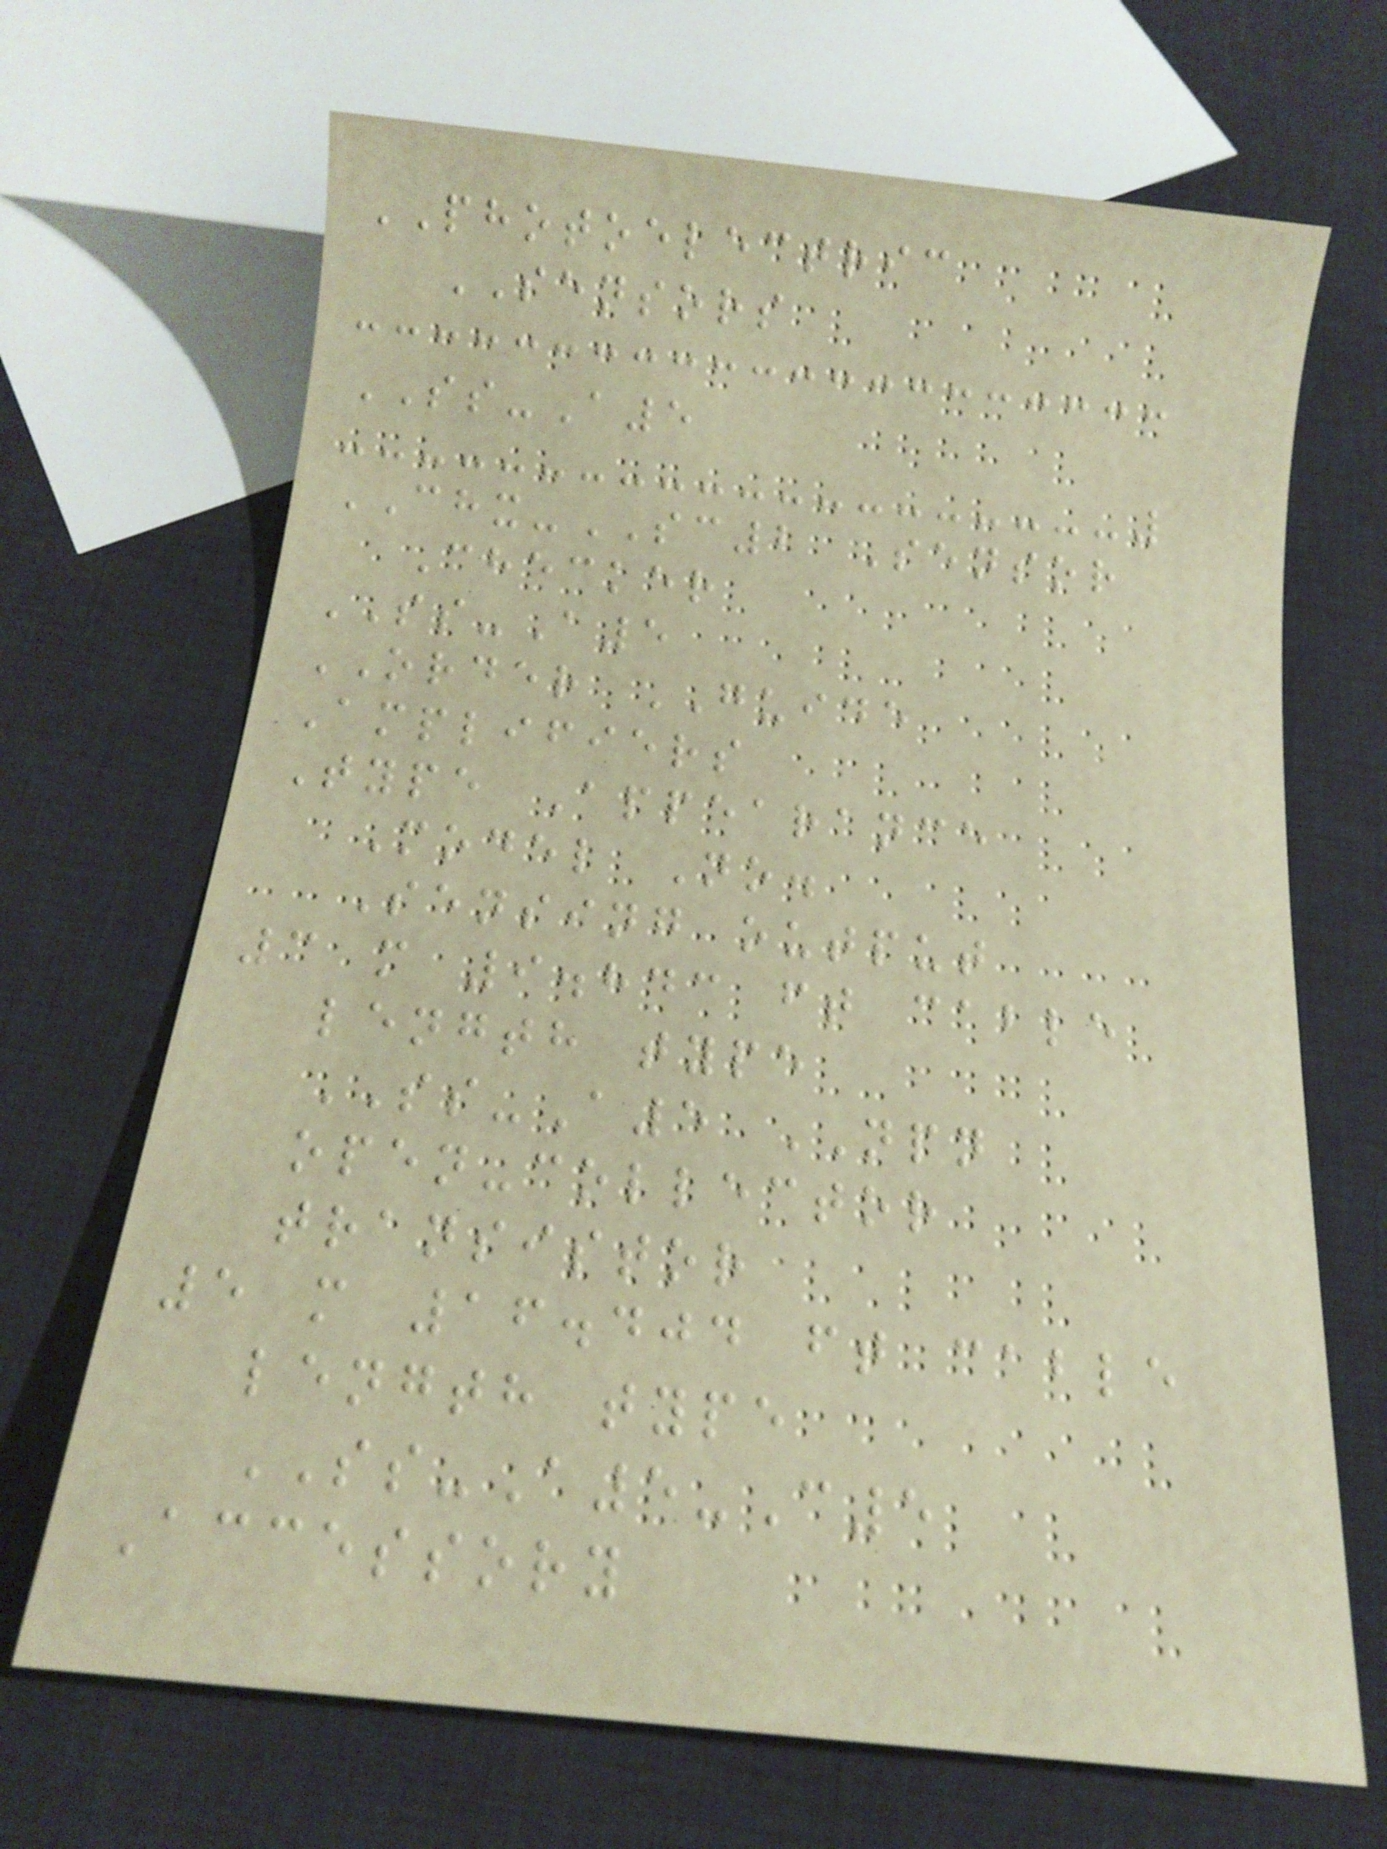PHOTOELECTRIC
SENSORS
SS-A5
CHX-SC2 Sensor
Checker
SS-A5
ORDER GUIDE
Amplifiers
Type Appearance
Model No.
Sensing output
3 m 9.843 ft cable
length type
SS-A5 NPN
open-collector
transistor
5 m 16.404 ft cable
length type
SS-A5-C5
Accessory
